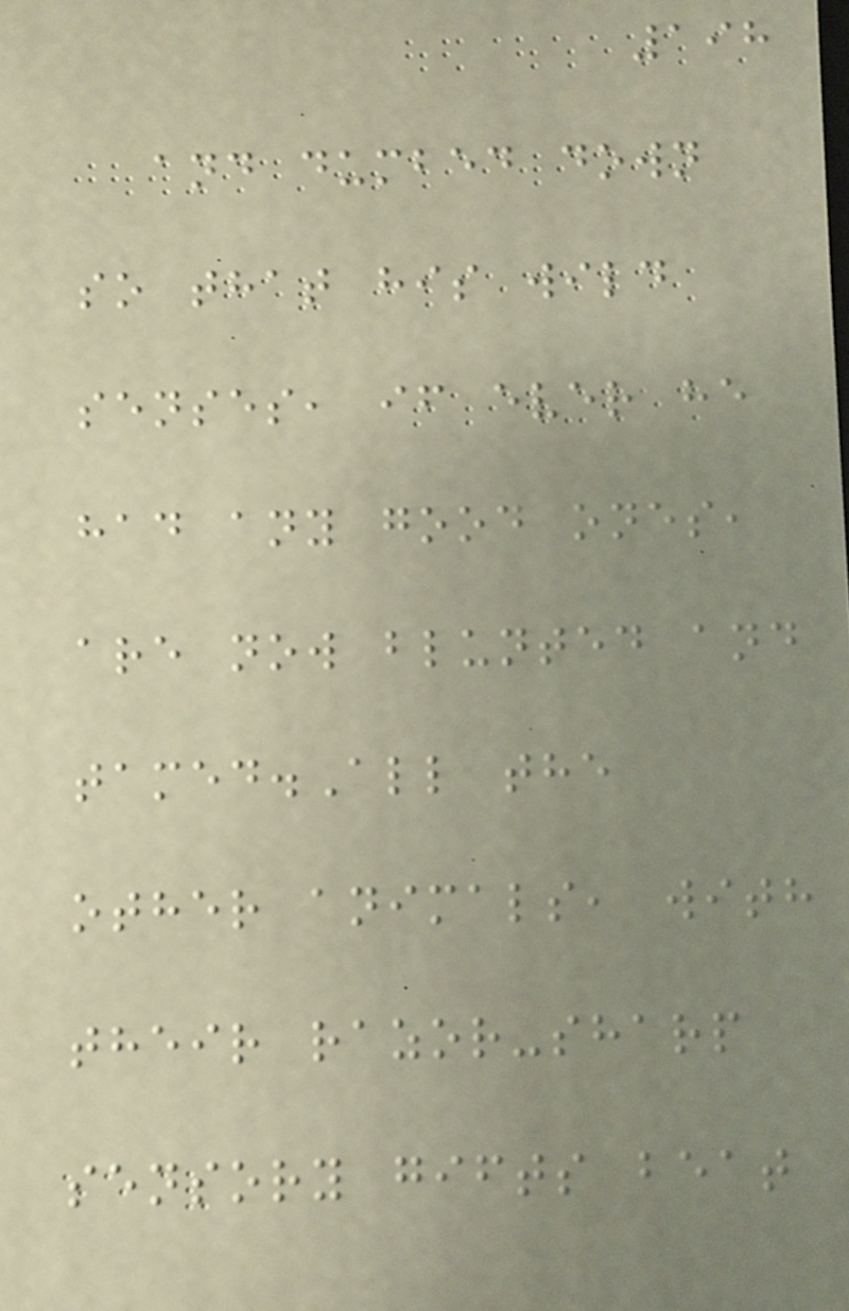198
and dumbed down
so that his wild
senses, if ever he
had any good ones,
are now blunted and
tamed.All the
other animals, with
their razor-sharp
sensory gifts beat
